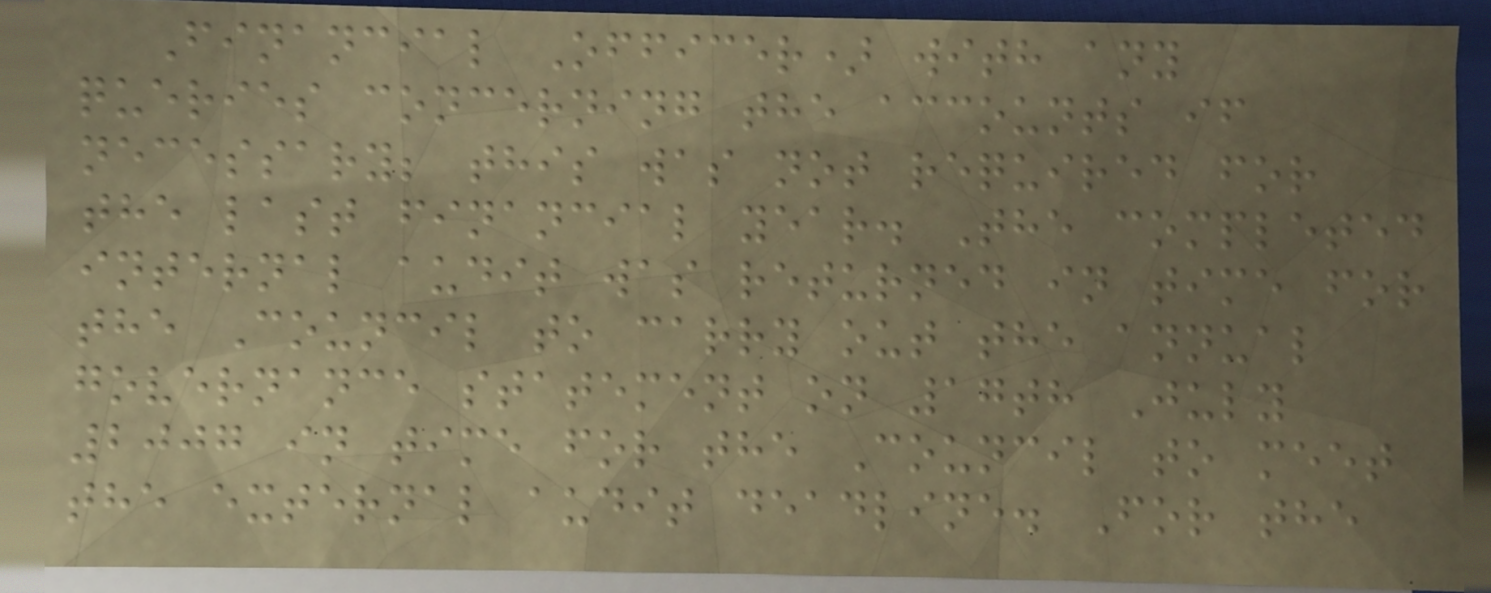Financial Officer) with any
queries concerning the accounts if
necessary; this was not required for
the last financial year. The completed
internal audit was returned in time for
the Council to carry out the annual
governance statement on 17th July
2007 in time for the Council to meet
the external audit deadline. For the
